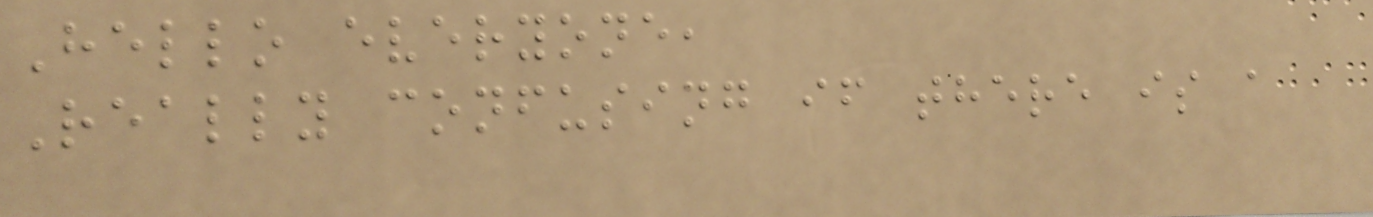Hello everyone,
Really confusing if there is a
